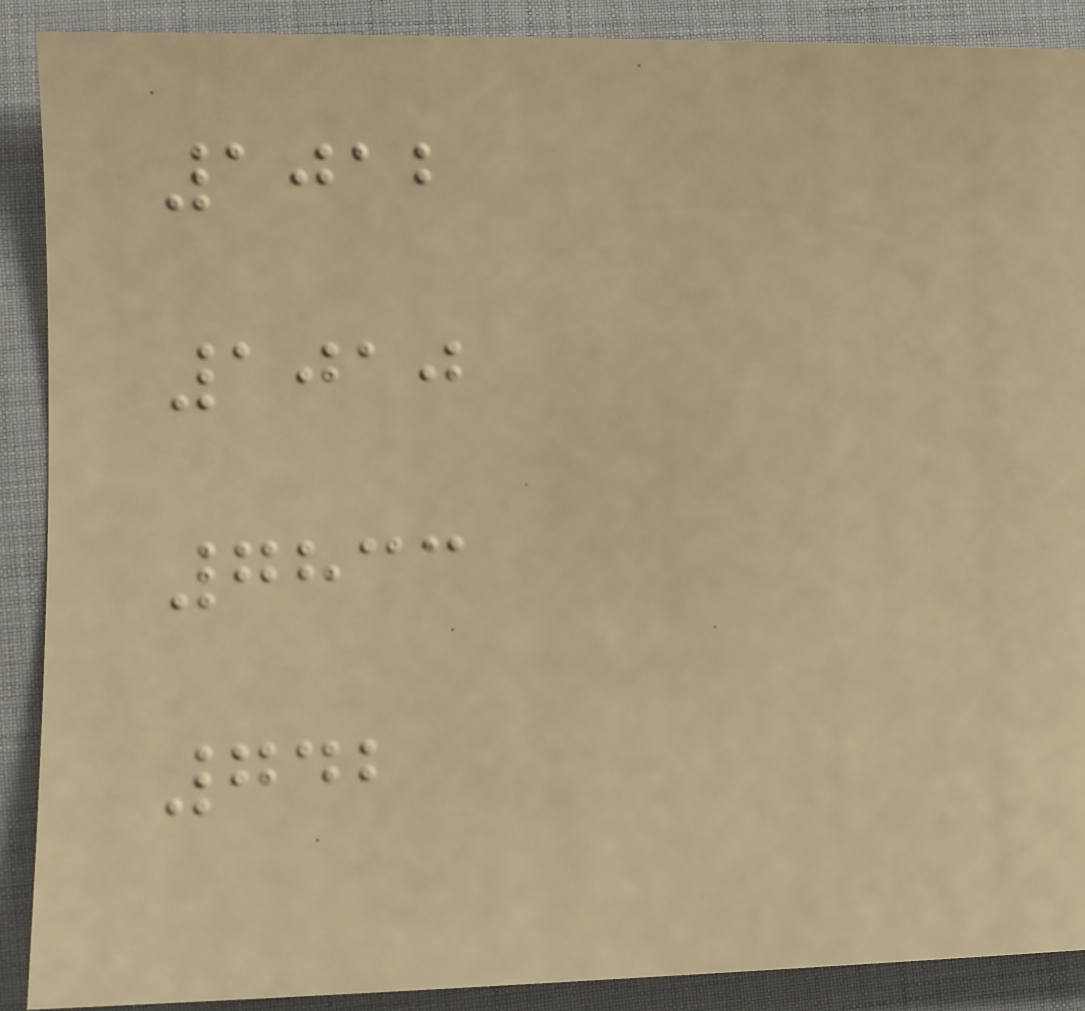1012
1010
7833
742
